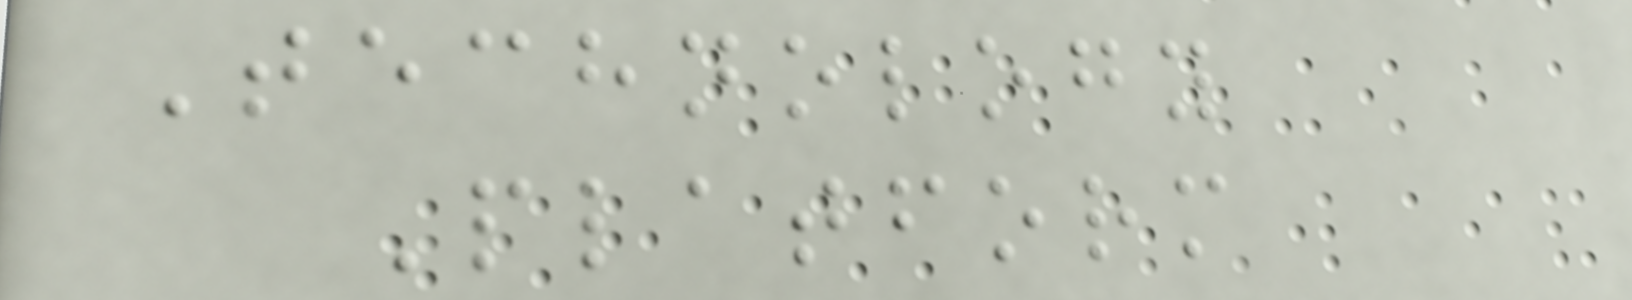Technology
Platform
